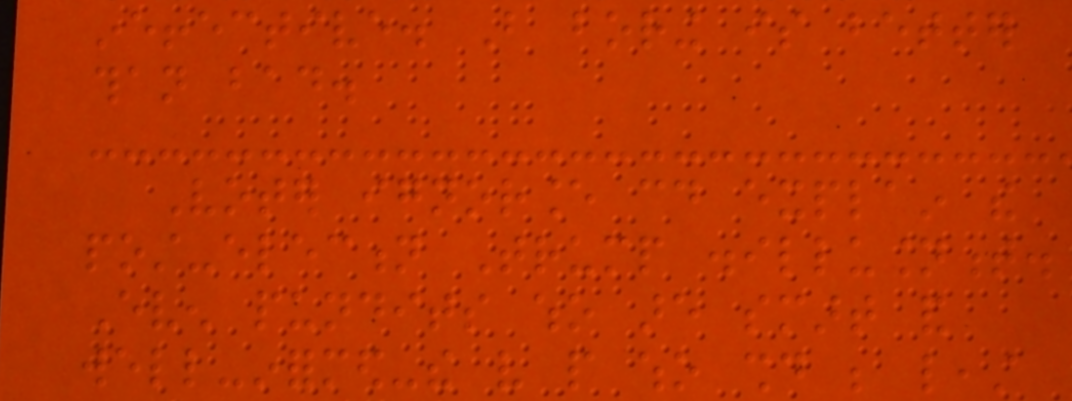ineffective. But boring is better
than bad.
Voter ignorance could explain the
post-election Trump disillusionment.
Even pundits who are smart and
well-informed-the very people who should be least
